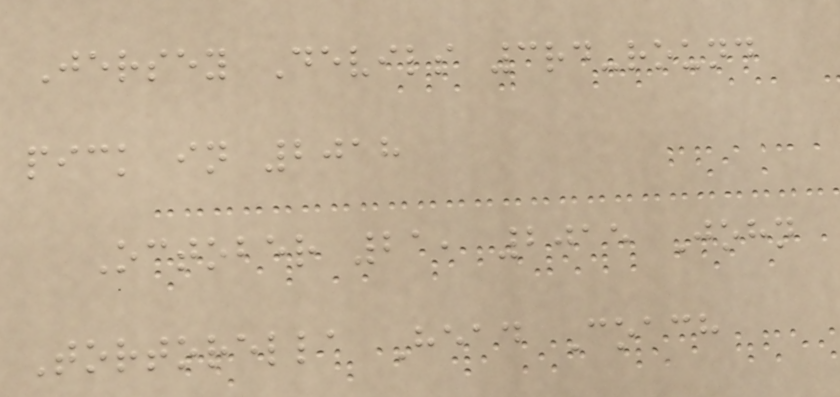Jersey Devils 3rd-round
pick in 2018
October 21, 2015 John
Tortorella Head Coach
